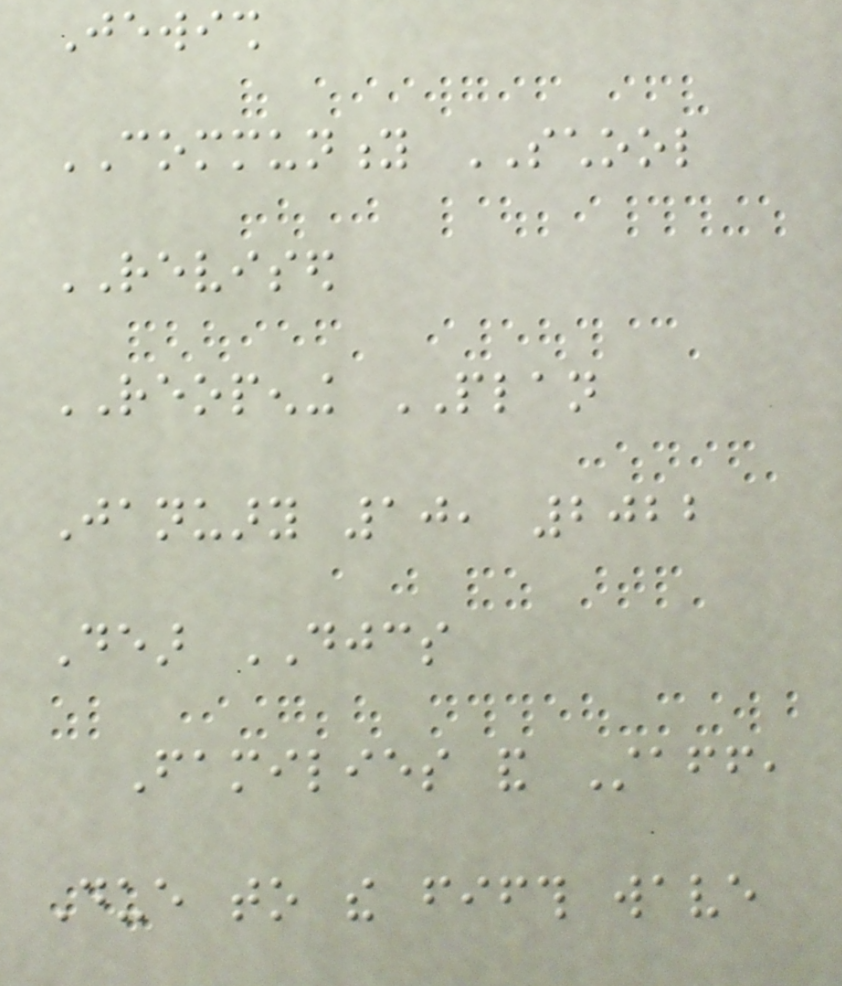Jewish
COMMUNITY SCHOOL
REVISED
REOPENING PLAN
January 10, 2022
Dear DJCS
Families and Staff,
Due to the fifth wave
